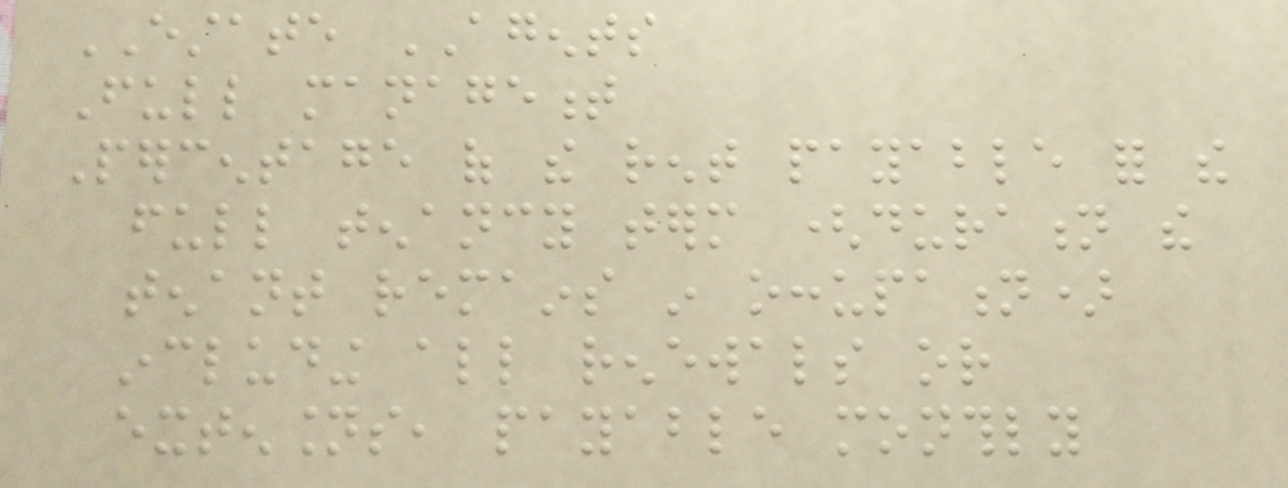ESTATE AGENTS
Full management
Percentage of the rent payable for the
full tenancy term (duration the
tenant remains in occupation)
including all renewals or
extensions, payable monthly
